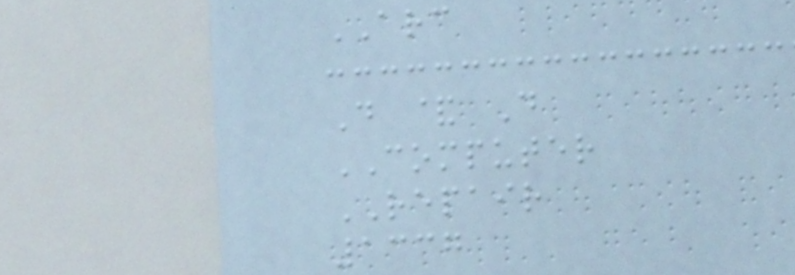ARC
D & D
COMPUTER
REPAIR
1337
